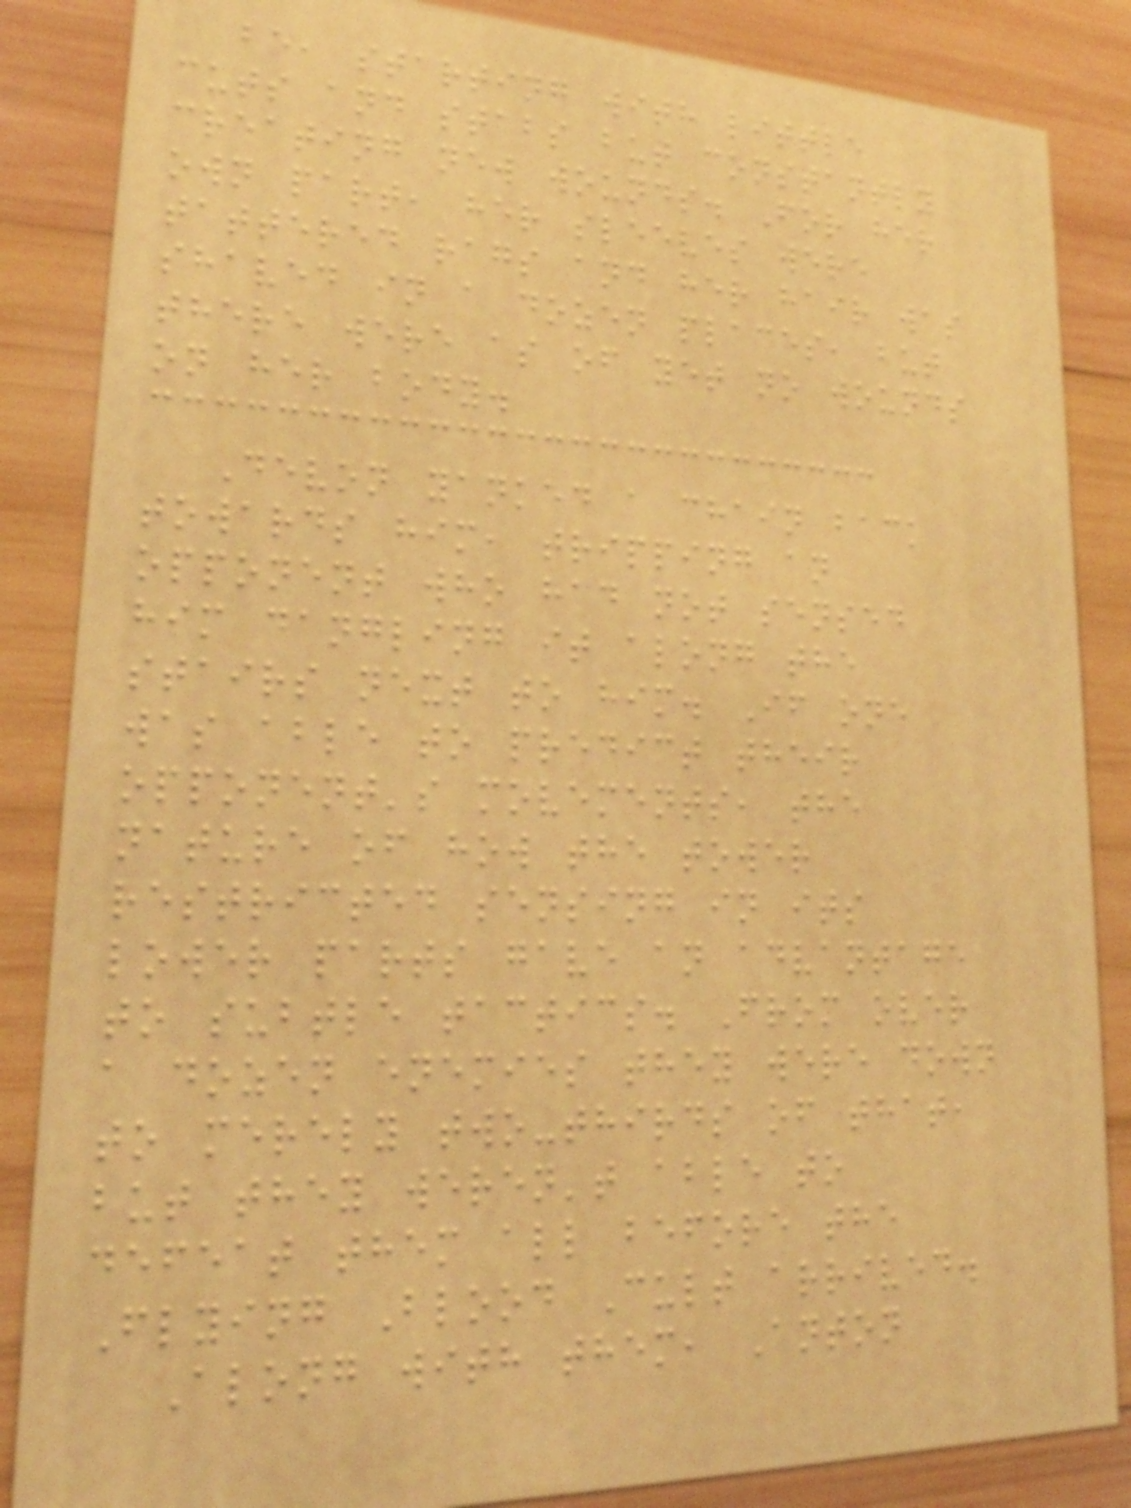be, starting with little
cuts and stabs but constantly
creating new wounds. For her
own part, her sleeves were
tattered rags and her hair was
shaved in a dozen places, but
there were as of yet no wounds
on her body.
Devon yanked a chain back
towards him, tripping an
opponent who had not sensed
him dangling it along the
stairs next to him. If one
was able to predict their
opponent's movements, the
nature of how the tower
restricted sensing in its
lower parts gave an advantage
to subtle tactics. From over
a dozen enemies they were down
to merely two-thirds of that,
but they weren't able to
defeat them all before the
Flying Blood Cult arrived.
Along with them, Anton
